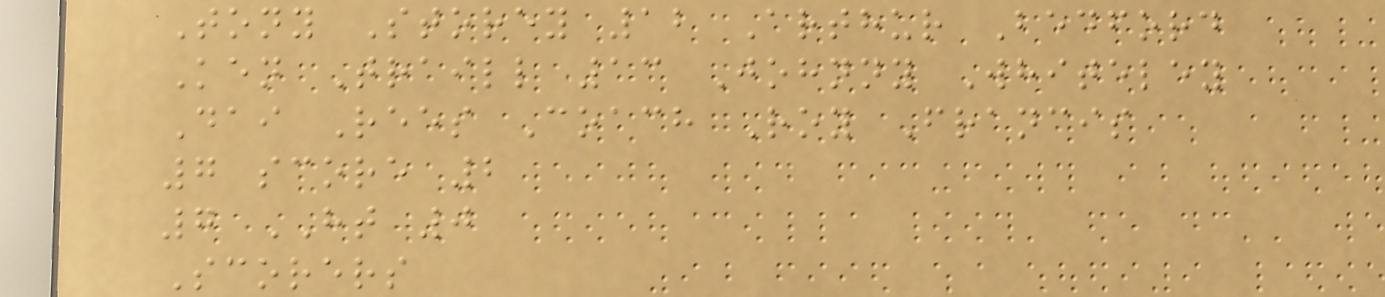Tony Storey 12 Arthur Bedford
Ken Traill 13 Johnny Whiteley
Dai Rees Coach Roy Francis
7 score 2
7 HT 0
Scorers
